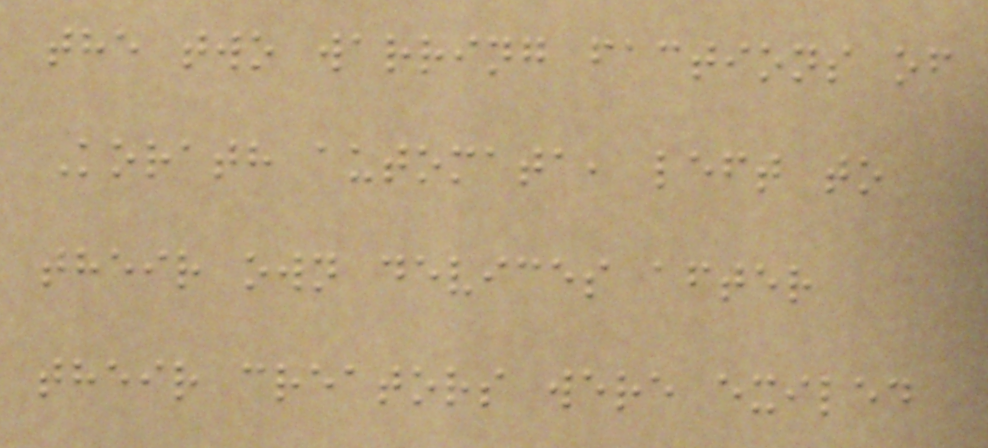the two warring factions of
Korath automata, left to
their own devices after
their creators were exiled
